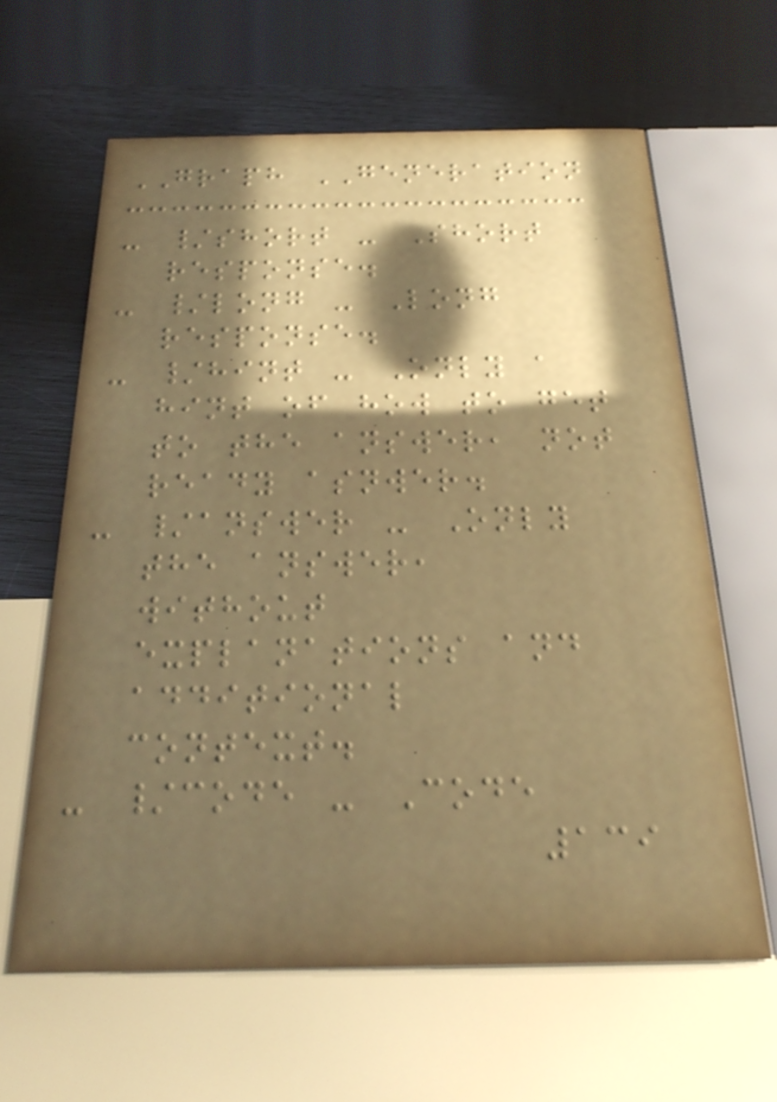GRAPH GENERATION
- /short - Short
response.
- /long - Long
response.
- /hint - Only a
hint of how to get
to the answer, not
ready asnwer.
- /answer - Only
the answer,
without
explanations and
additional
context.
- /code - Code
139
